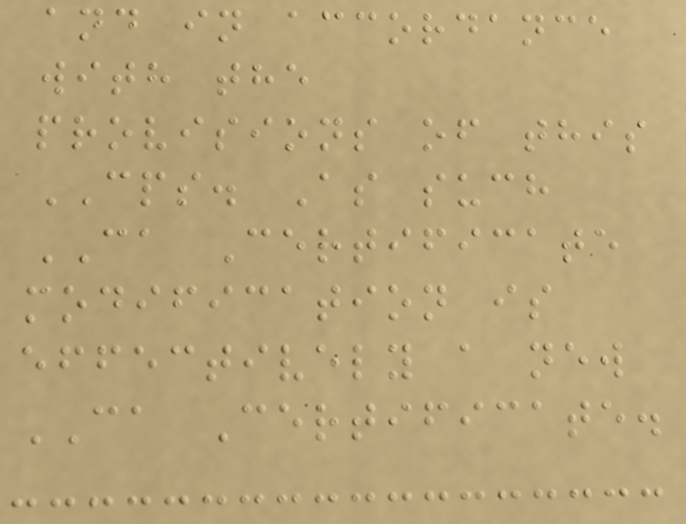and in accordance
with the
provisions of this
CPS. As such
CA Certificate
modification is
effectively a new
CA Certificate.
